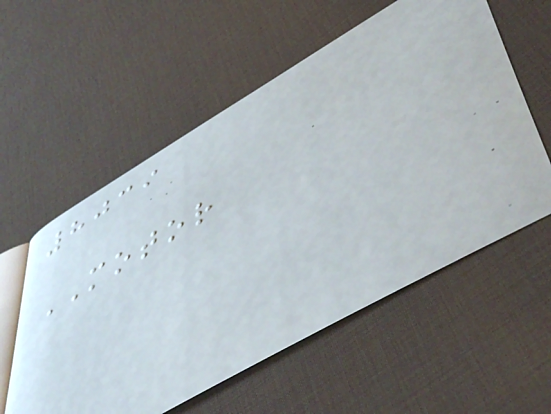8039
MOTOR
